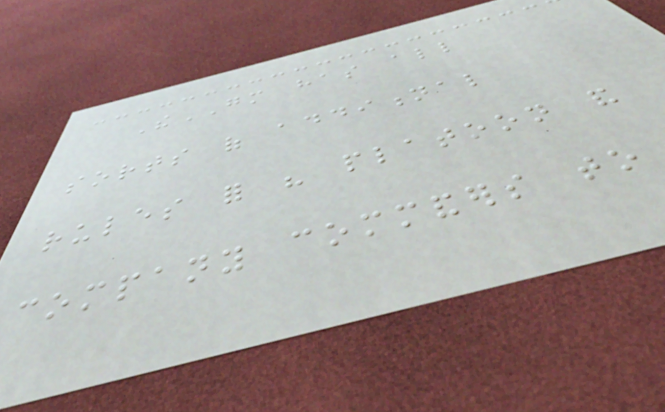TheGM has all
sorts of additional
rules for his platoon and
company commanders to
